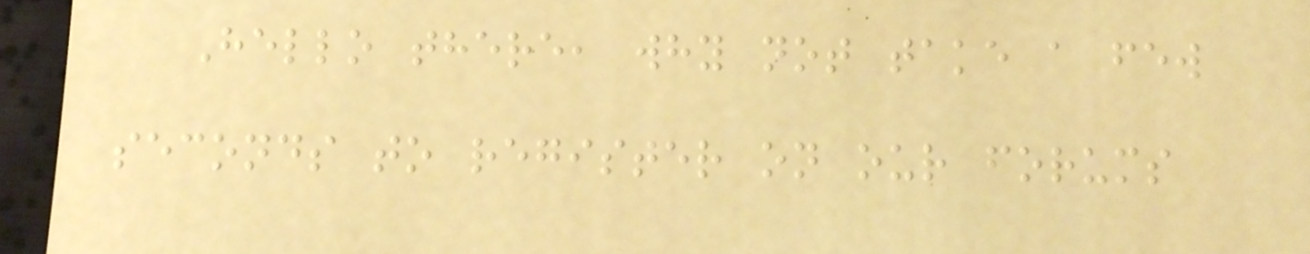Hello there, why not take a few
seconds to register on our forums
